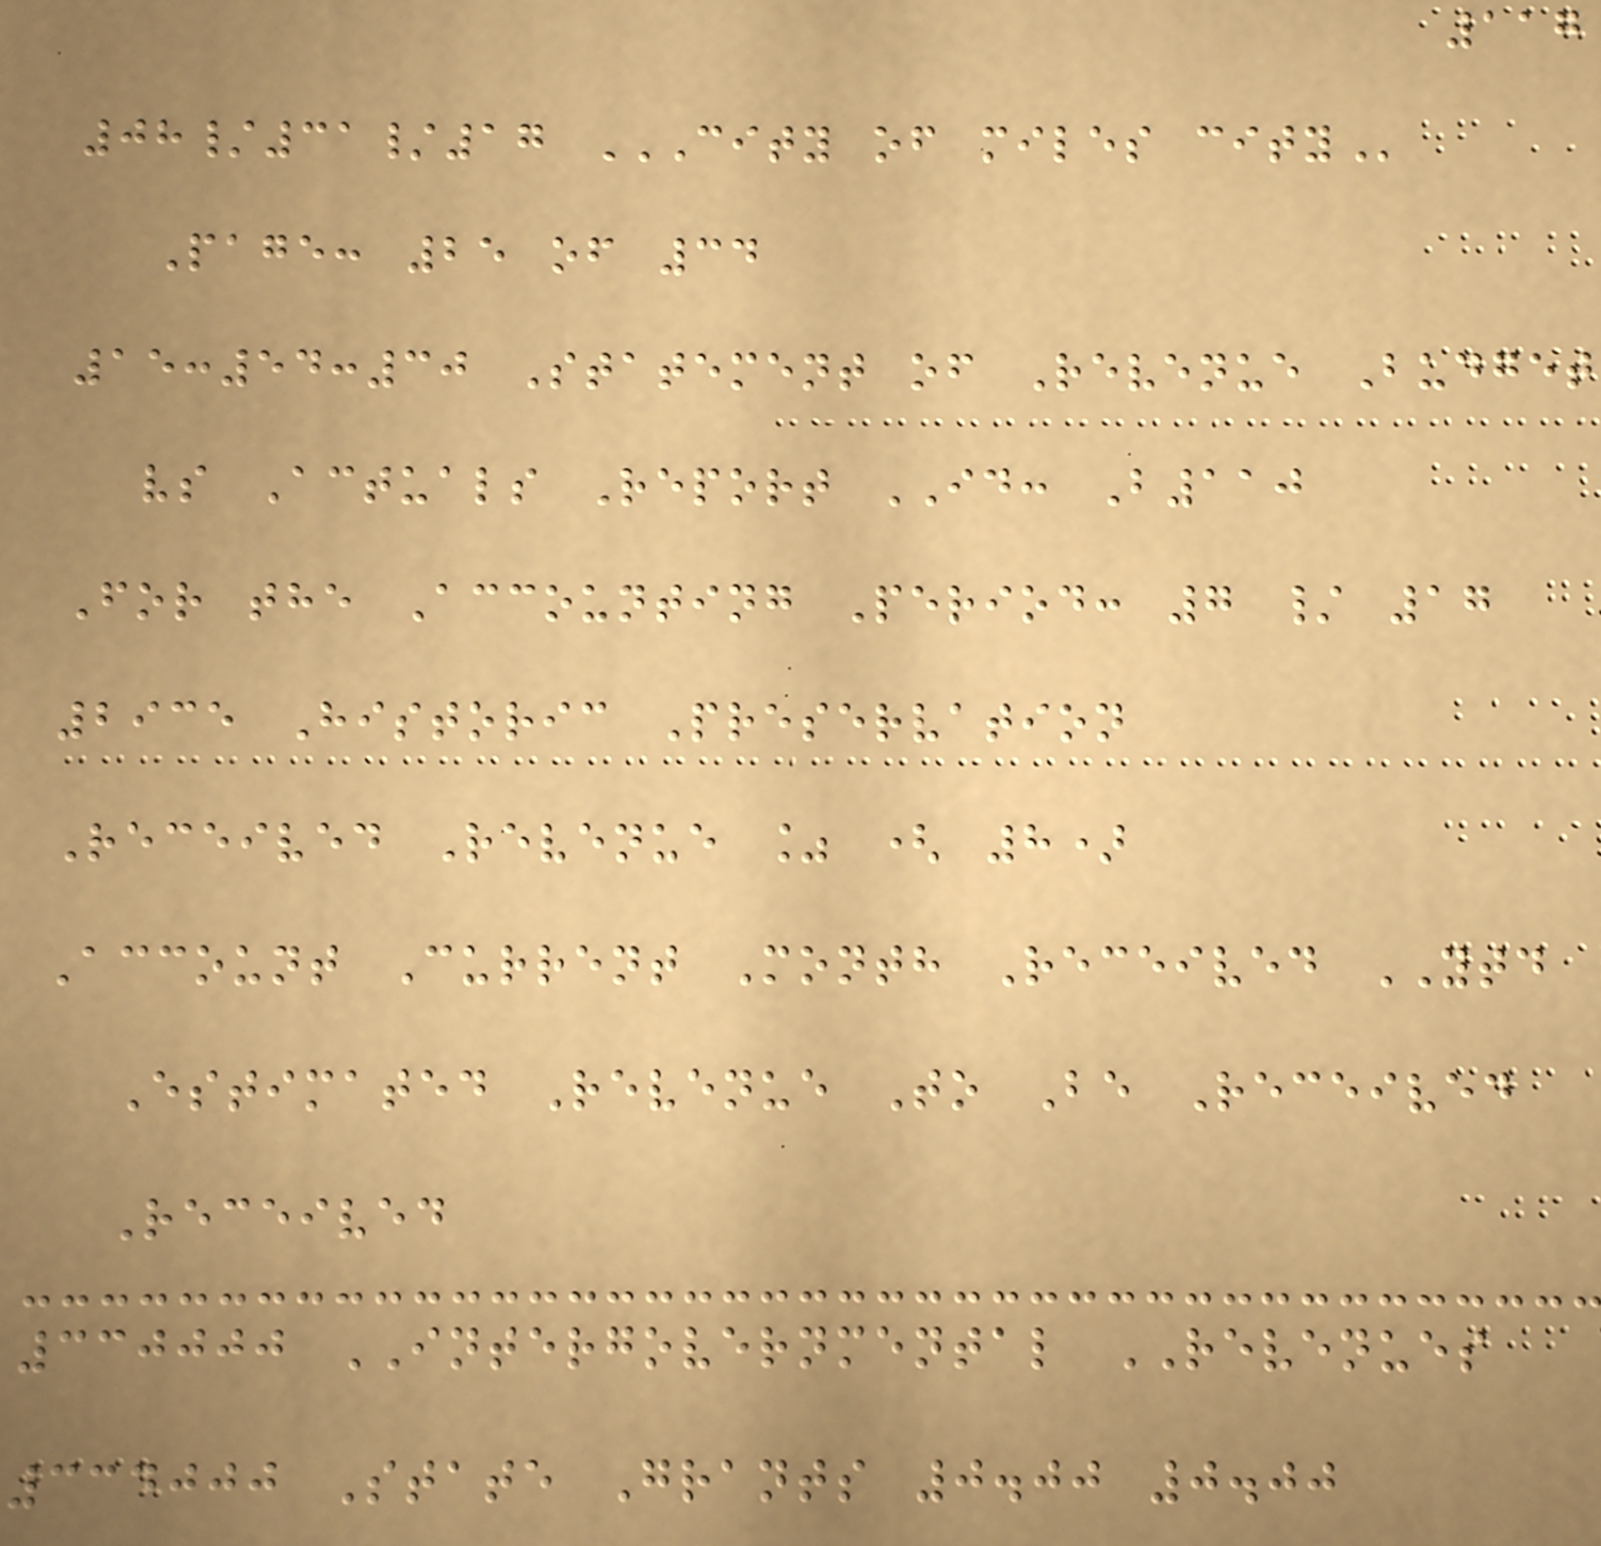117
08/31/17 CITY OF MILES CITY
Page: 25 of 34
15:54:30 Statement of Revenue Budget
vs Actuals Report ID: B110
For the Accounting Period: 7 / 17
2935 Historic Preservation
Received Revenue % ( 8)
Account Current Month Received YTD
Estimated Revenue To Be Received
Received
330000 INTERGOVERNMENTAL REVENUES
334000 State Grants 0.00 0.00
